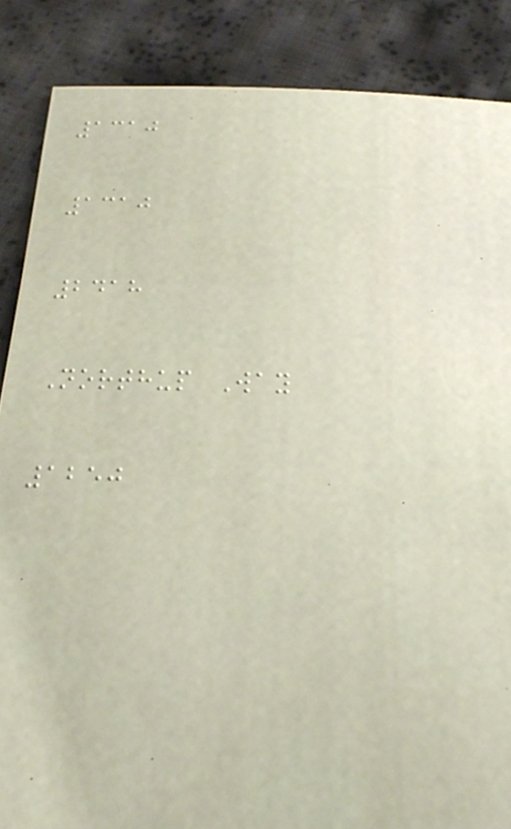1310
1310
2418
Northup Way
1250
